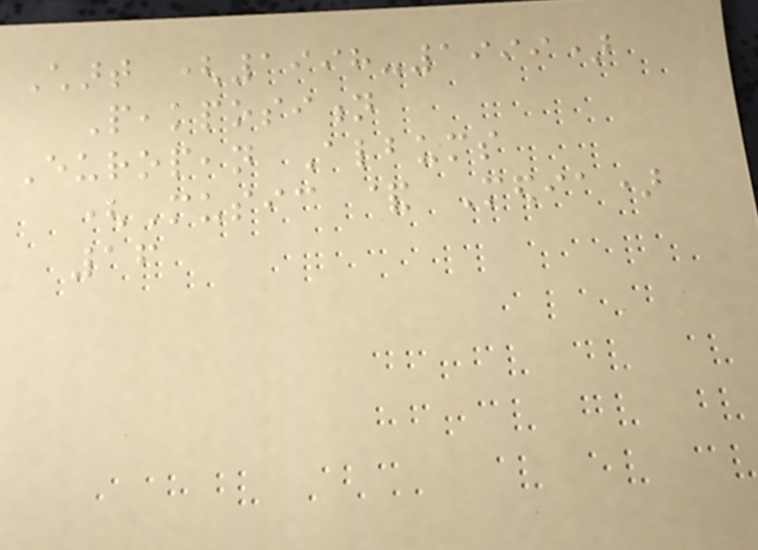Chart (1998-1999)
Peakposition
European Albums
(Music & Media)
16
